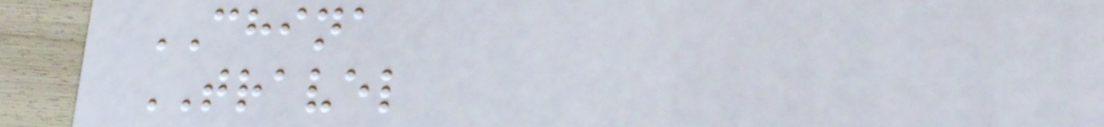CHINA
TRAVEL
